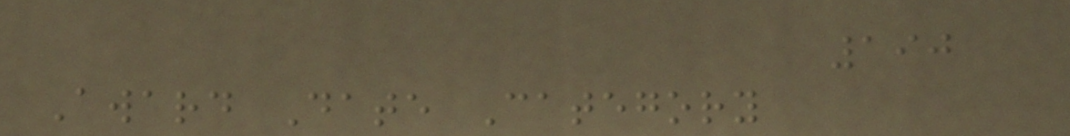190
Award Date Category
